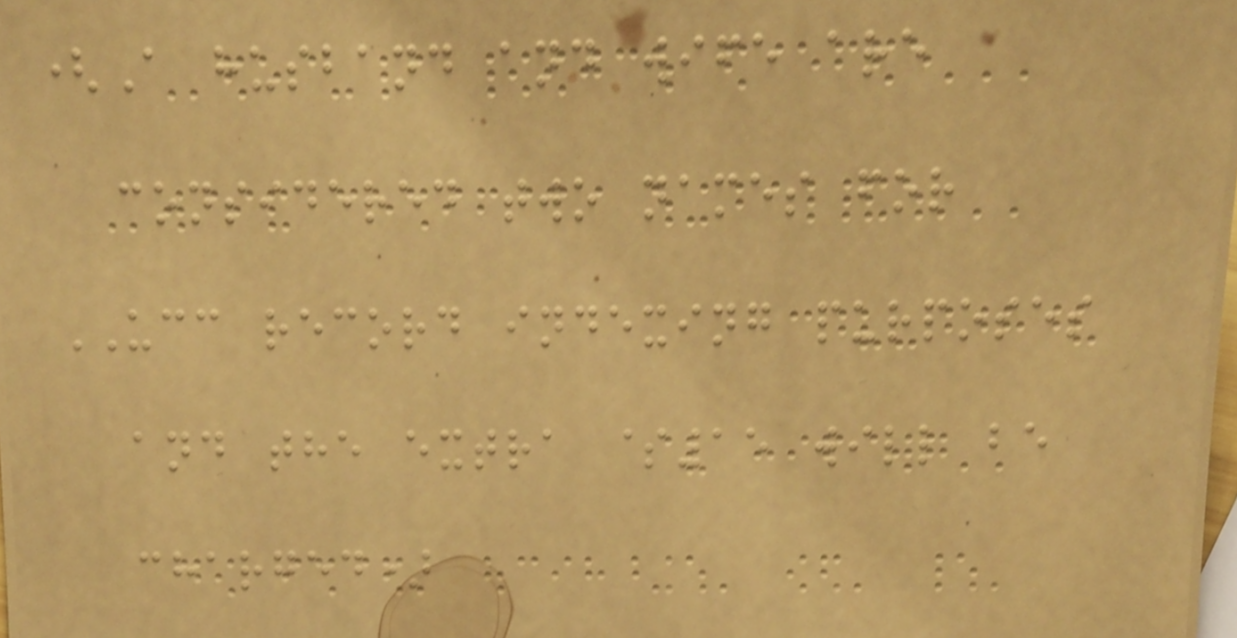(A husband and wife are
considered two names for
UCC record indexing purposes
and the extra $15 will be
charged)
